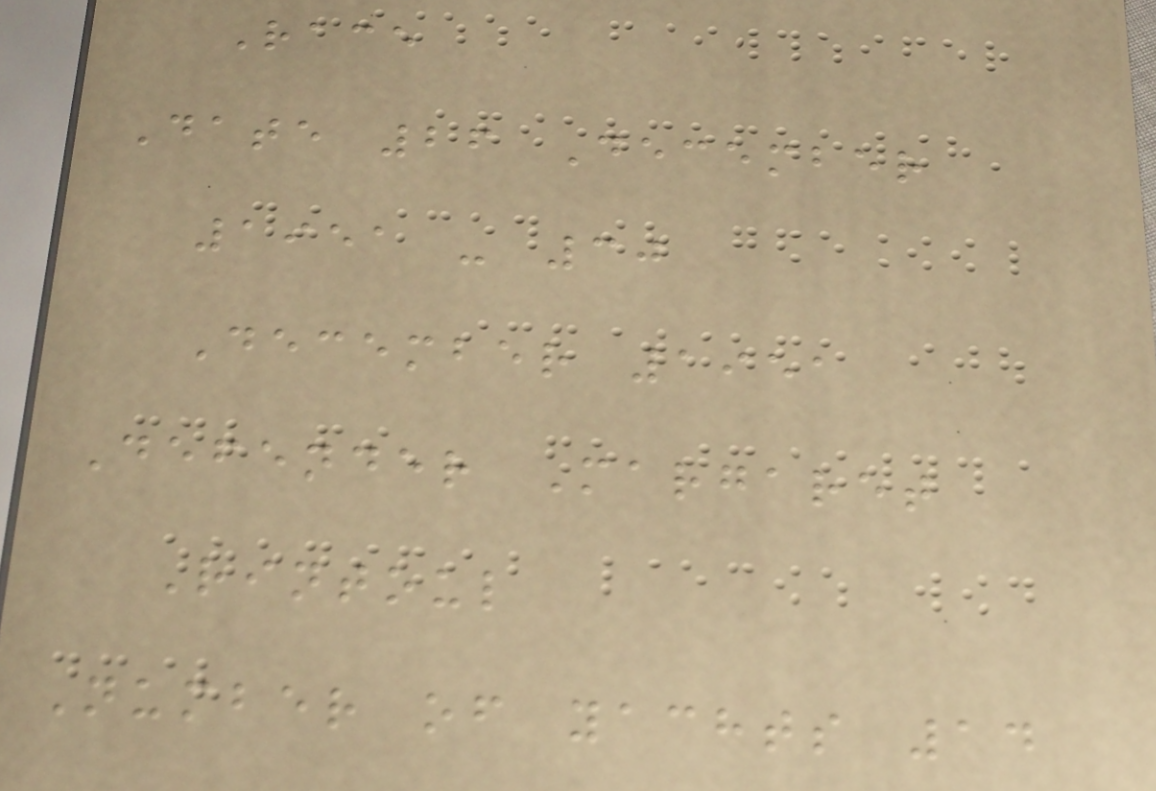Race
Date 26 December
1951 - 30
December 1951
Defender Margaret
Rintoul
Number of yachts 14
